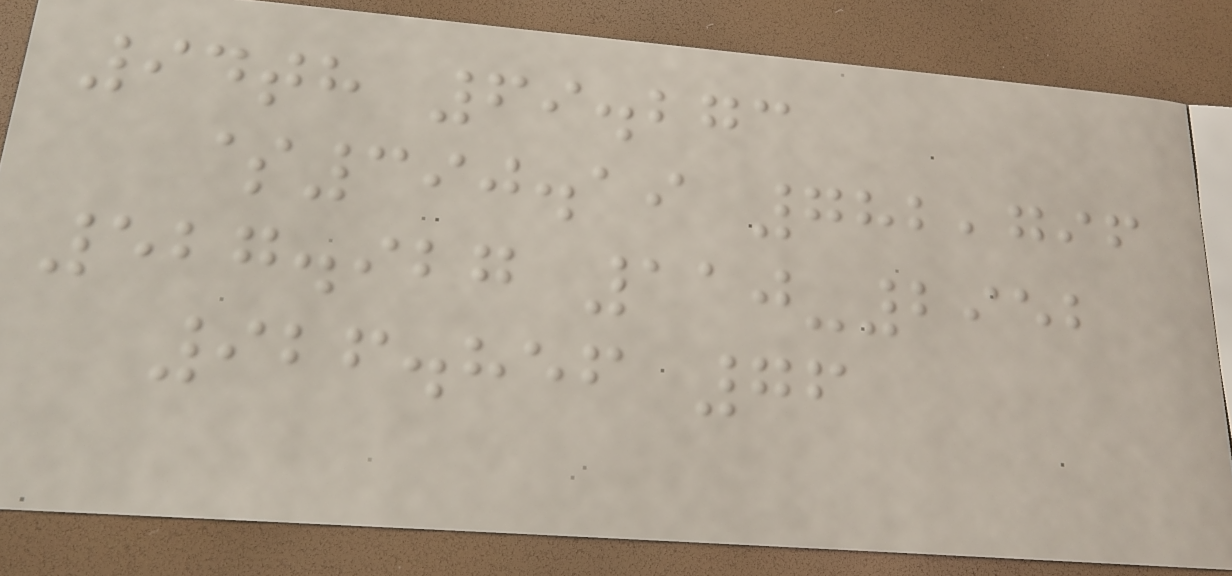94th 69.273
$390.19 782,796
527.927 110-2952
926.856 76
